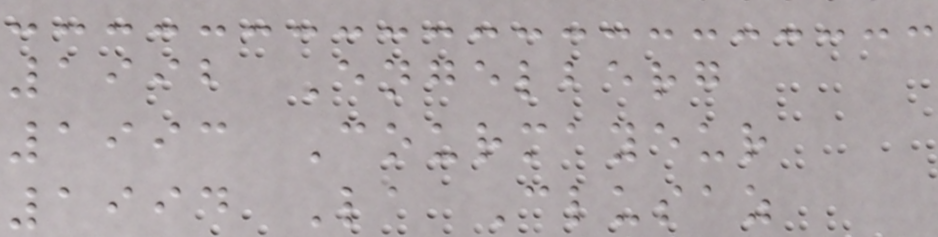1992 Engelberg
1993 Courmayeur
1994 La Clusaz
